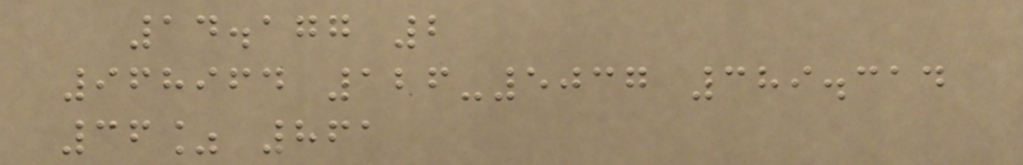14.177 2
968964 126-5037 389.314
36% 861
